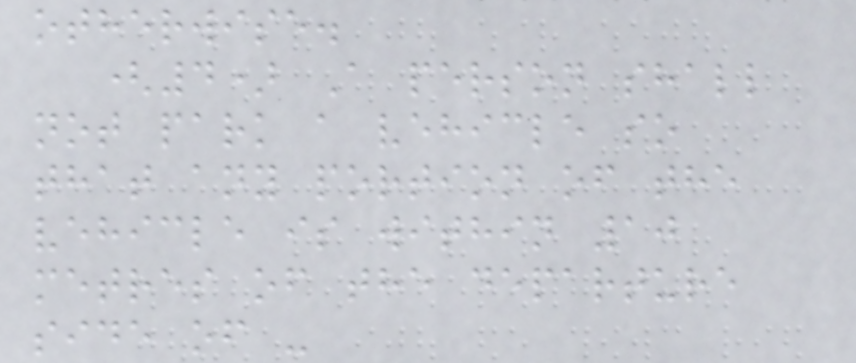otherwise.
(4) A person shall
not park a vehicle so
that any portion of the
vehicle is within 10
metres of the departure
side of -
